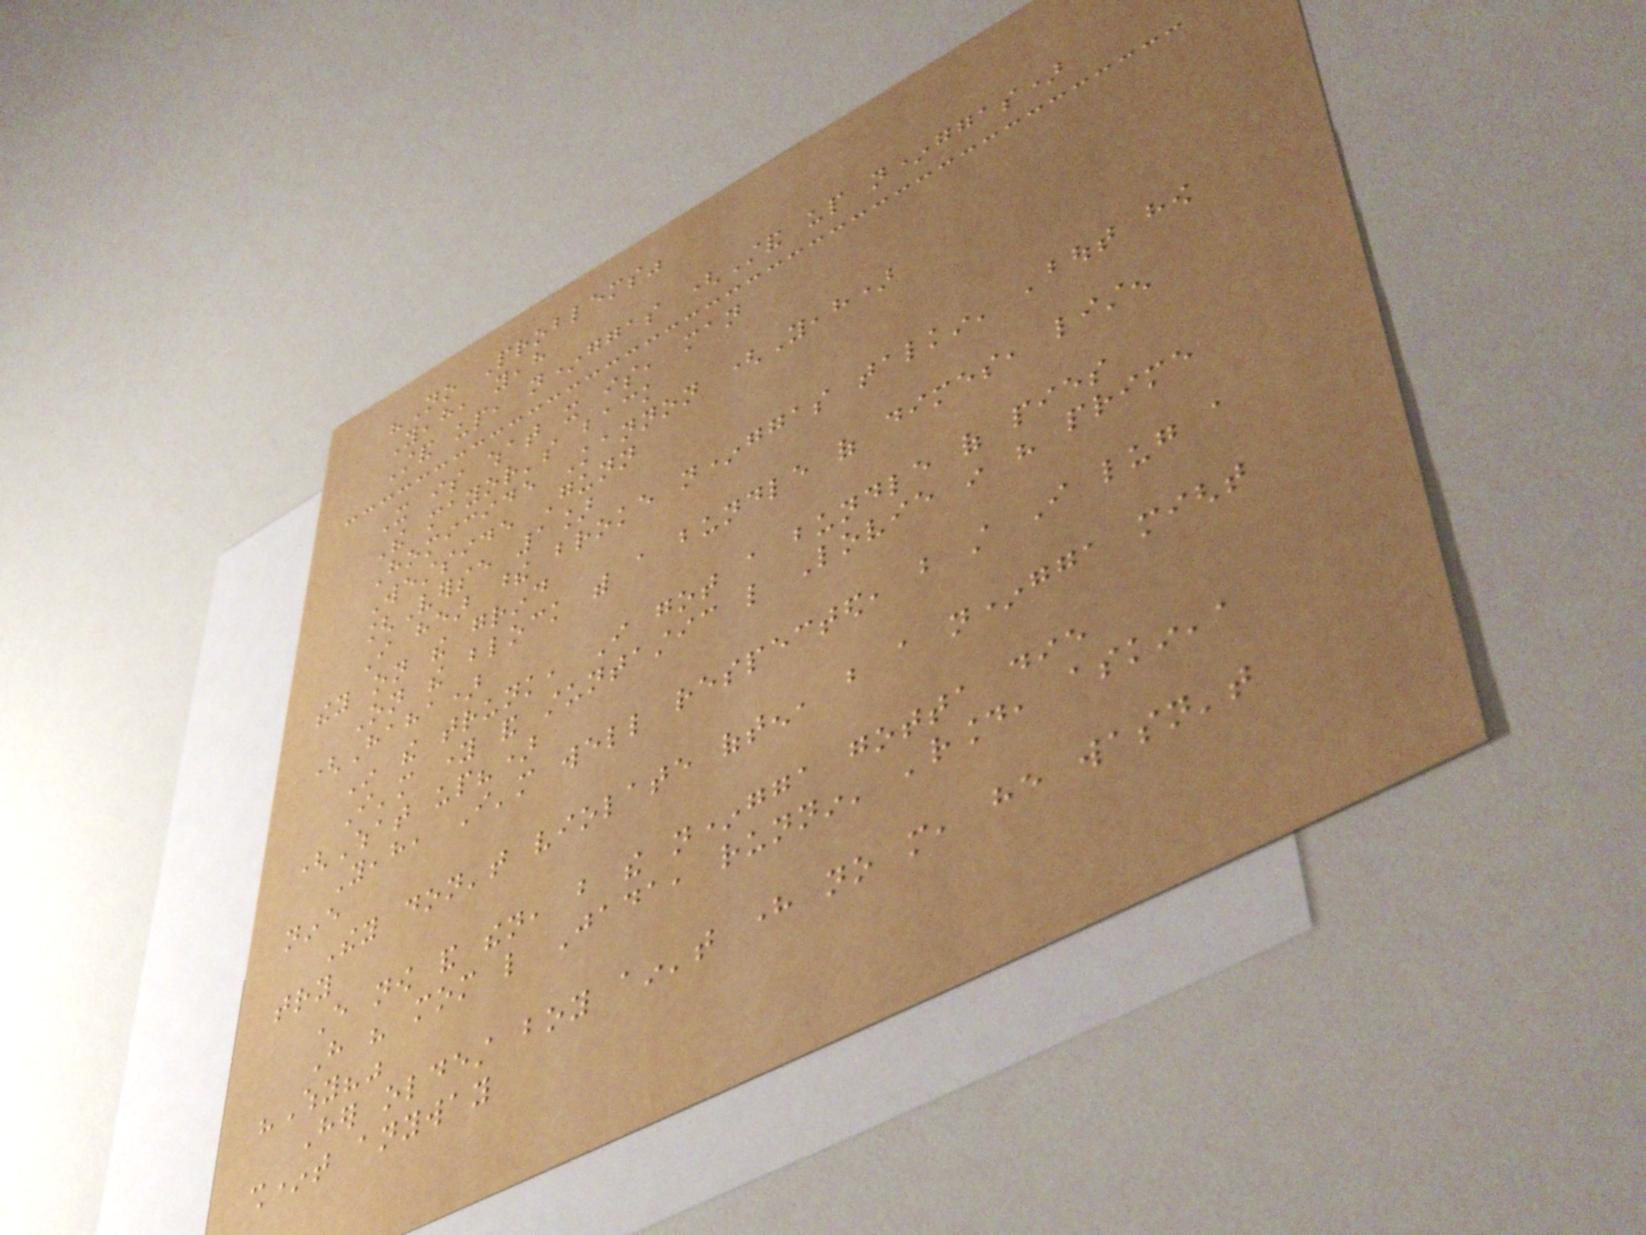"No Problems"
Yeah, yeah
Stand up, n*ggas (Stand up n*ggas)
It is what it is, man
The mayor's back
Homicide Kannon (Yeah)
Westside Gunn
[Verse 1]
I hear these broke n*ggas talkin' 'bout how
they on the grind
On the block with a bundle of dimes, listen
(Haha)
In the trunk, I got a bundle of pies
I'm young and stuntastic like Lovie in his prime
(What up?)
Yeah, I'm well respected, but still I lug a
nine
They don't violate often, but a n*gga might
try
Every now and then, but the n*gga gotta die
Have his mom like Jada, runnin' 'round, askin',
"Why?"
Her oldest boy ain't here no more, he wasn't
sh*t anyway
